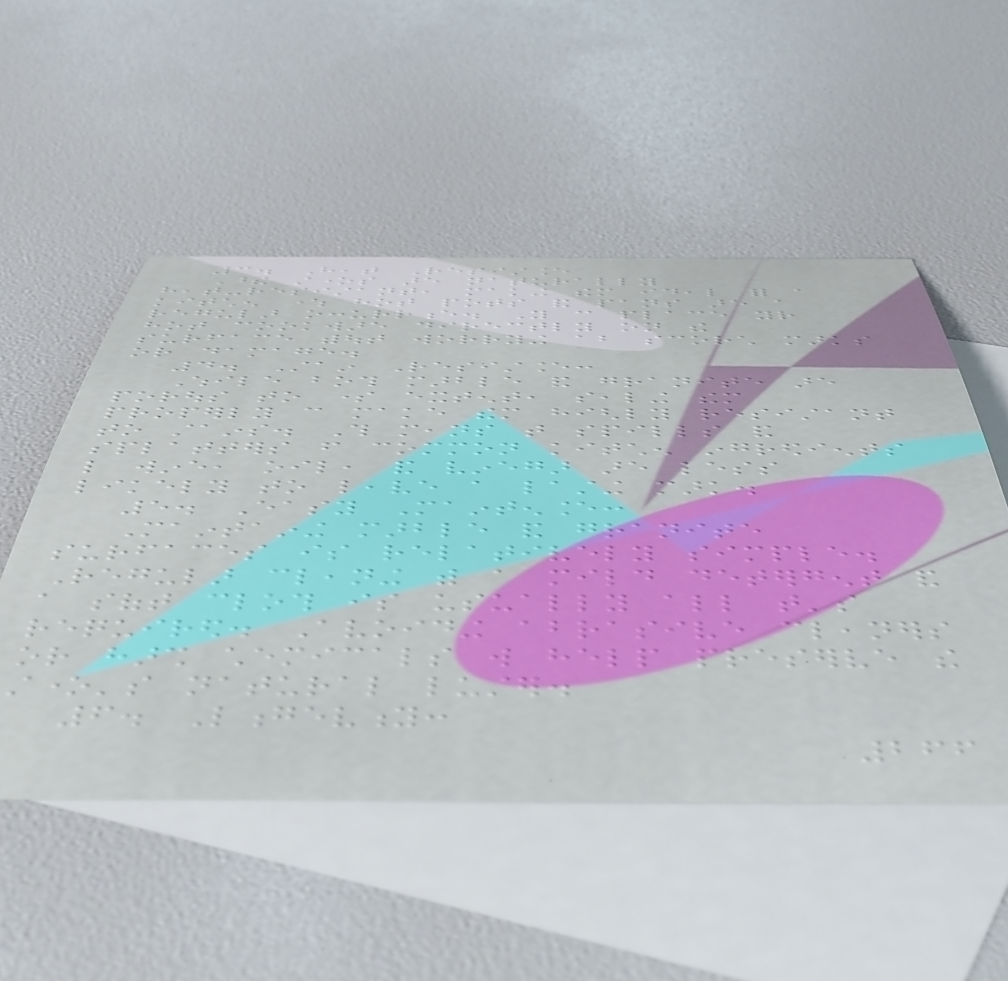3. Heat Resistance
These stones are naturally
heat-resistant, making them ideal for a
kitchen where hot pots and pans are a
regular occurrence. You can place your
hot cookware directly on the
surface without worrying about scorch marks
or damage.
4. Stain Resistance:
While both marble and granite are
porous to some extent, sealing them
properly can make them highly resistant
to stains. This means that spills and
splatters from common kitchen ingredients
like wine, oil, and vinegar are less
likely to leave a lasting mark.
5. Easy Maintenance:
Maintaining marble and granite
surfaces is relatively simple.
Regular cleaning with a mild detergent and
a soft cloth is usually all that's
required. Avoiding abrasive cleaners
or harsh chemicals will help preserve the
stone's natural luster.
6. Longevity:
266
